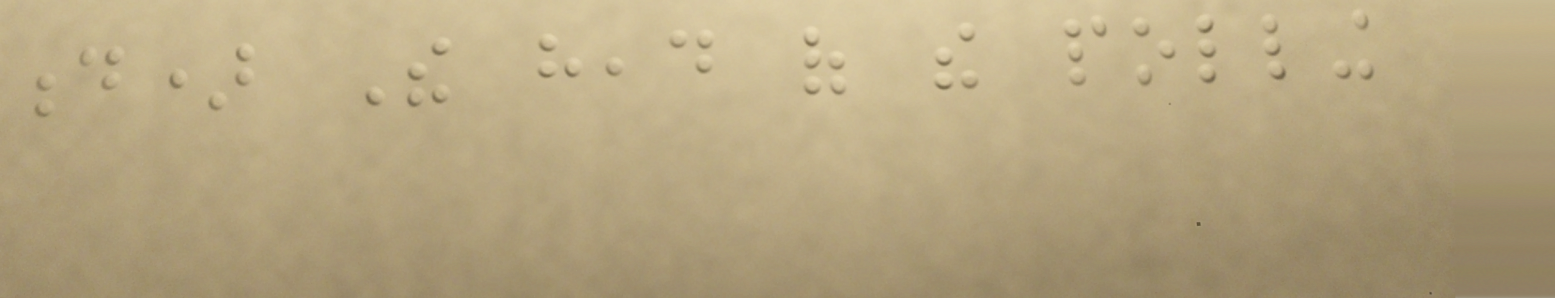d) The head of the polling
